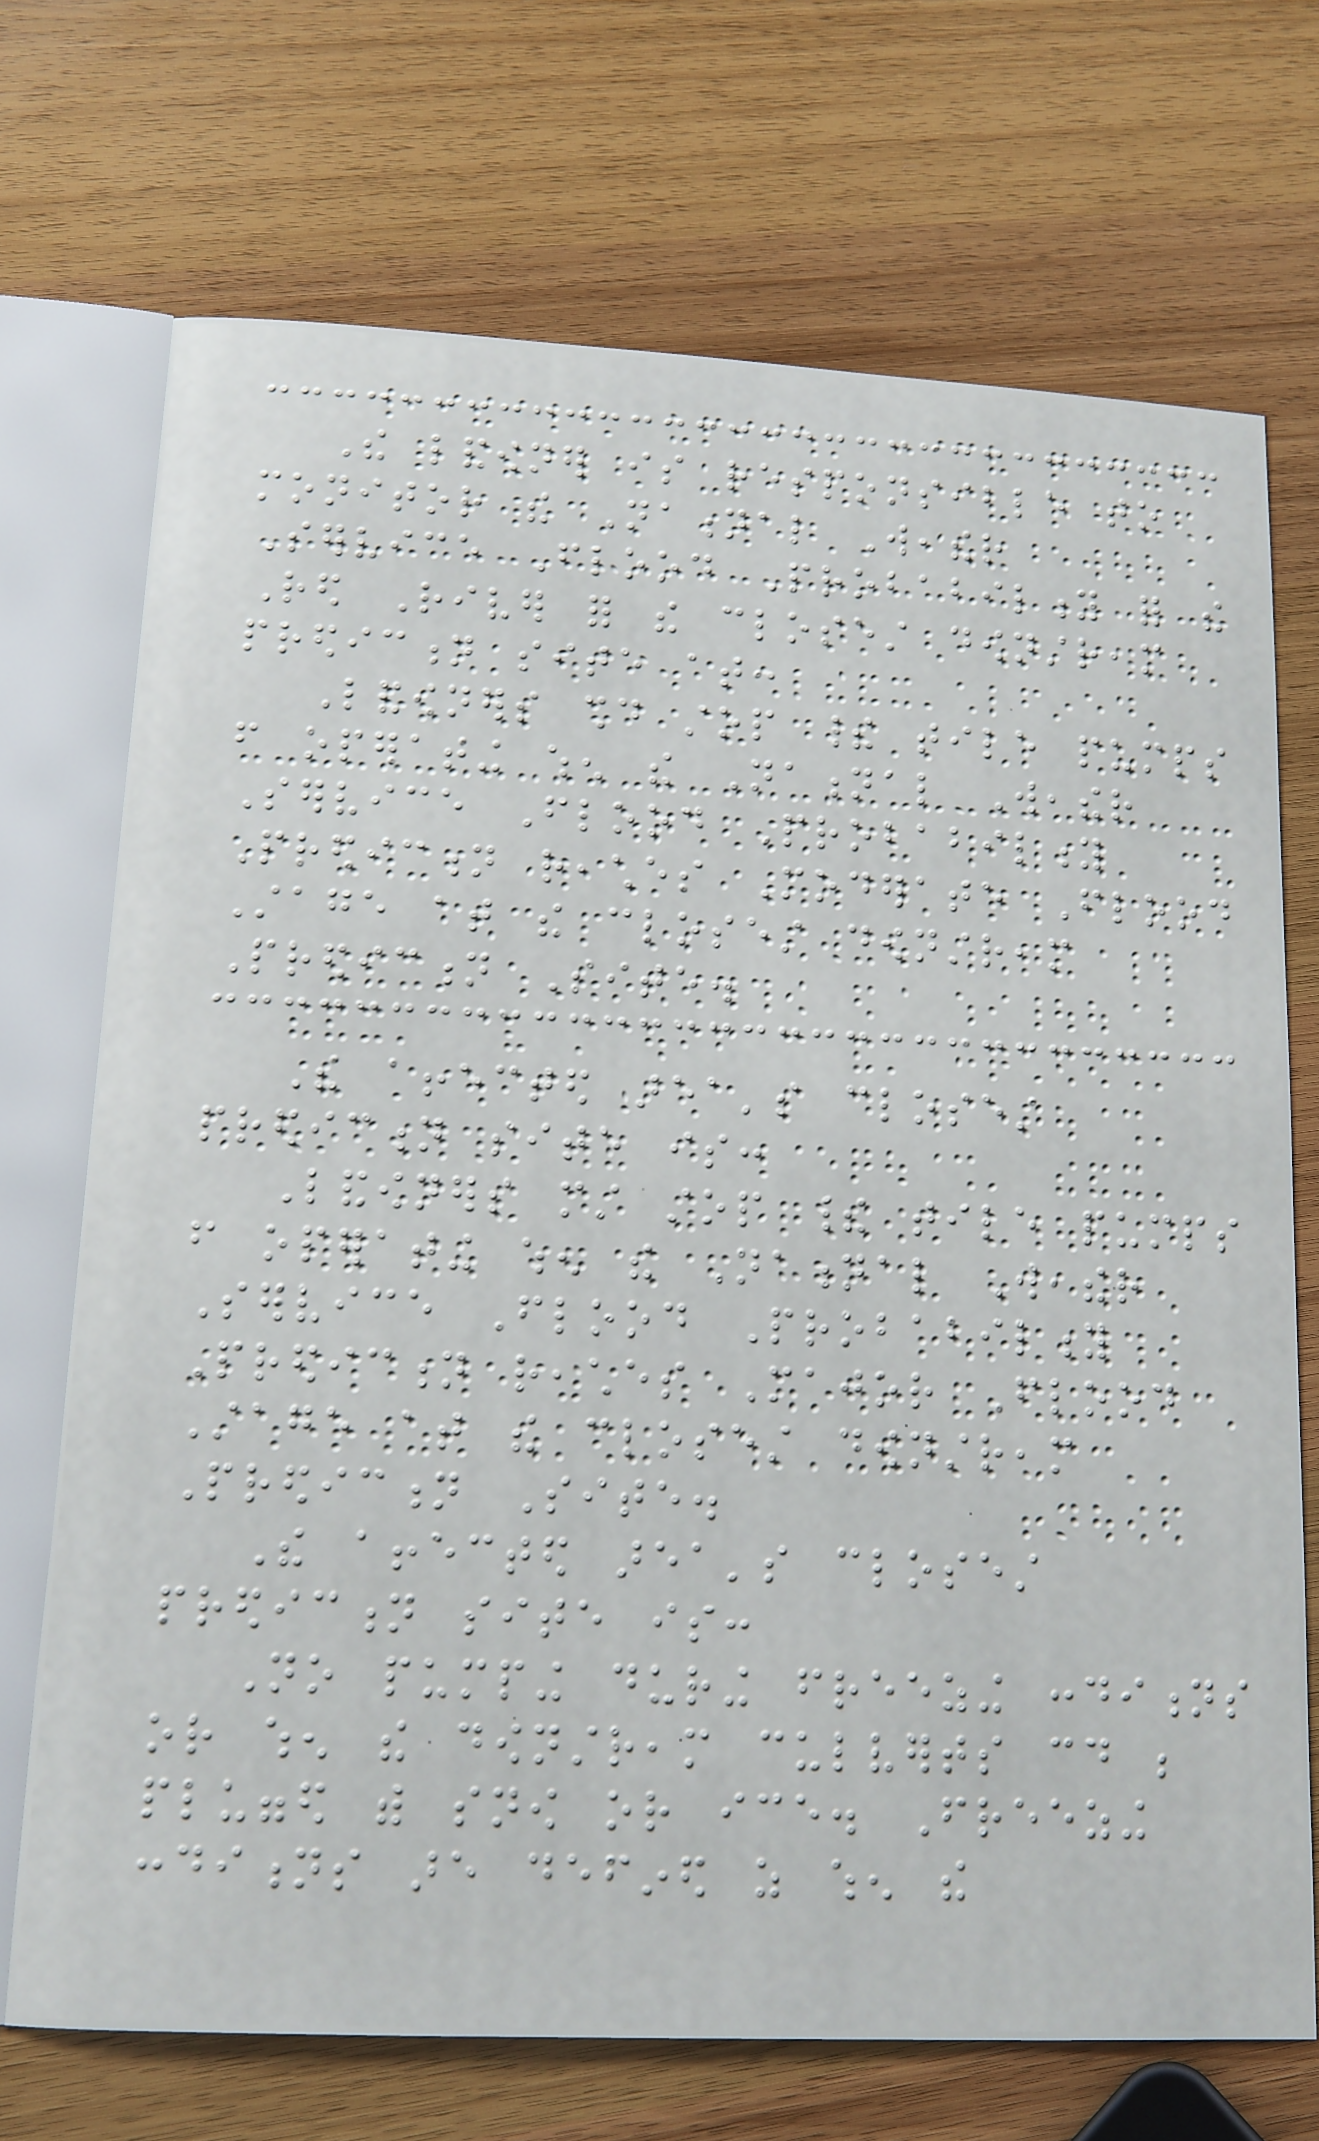The landowner is responsible to
monitor the National Weather
Service Flood Probability for the
Red River for the closest downstream
prediction site at:
Landowners should stop their tile pumps
from operating when the National Weather
Service Flood Probability
Prediction reaches Moderate Flood
Stage at the closest downstream
Prediction Site.
The affected area's closest
prediction site is:
Landowners must stop their tile pumps
from operating when the National Weather
Service Flood Probability
Prediction reaches Major Flood
Stage at the closest downstream
Prediction Site.
The affected area's closest
prediction site is:
No pumping during freezing conditions
or when the downstream culverts could be
plugged with snow or ice. Freezing
conditions are defined as when the
